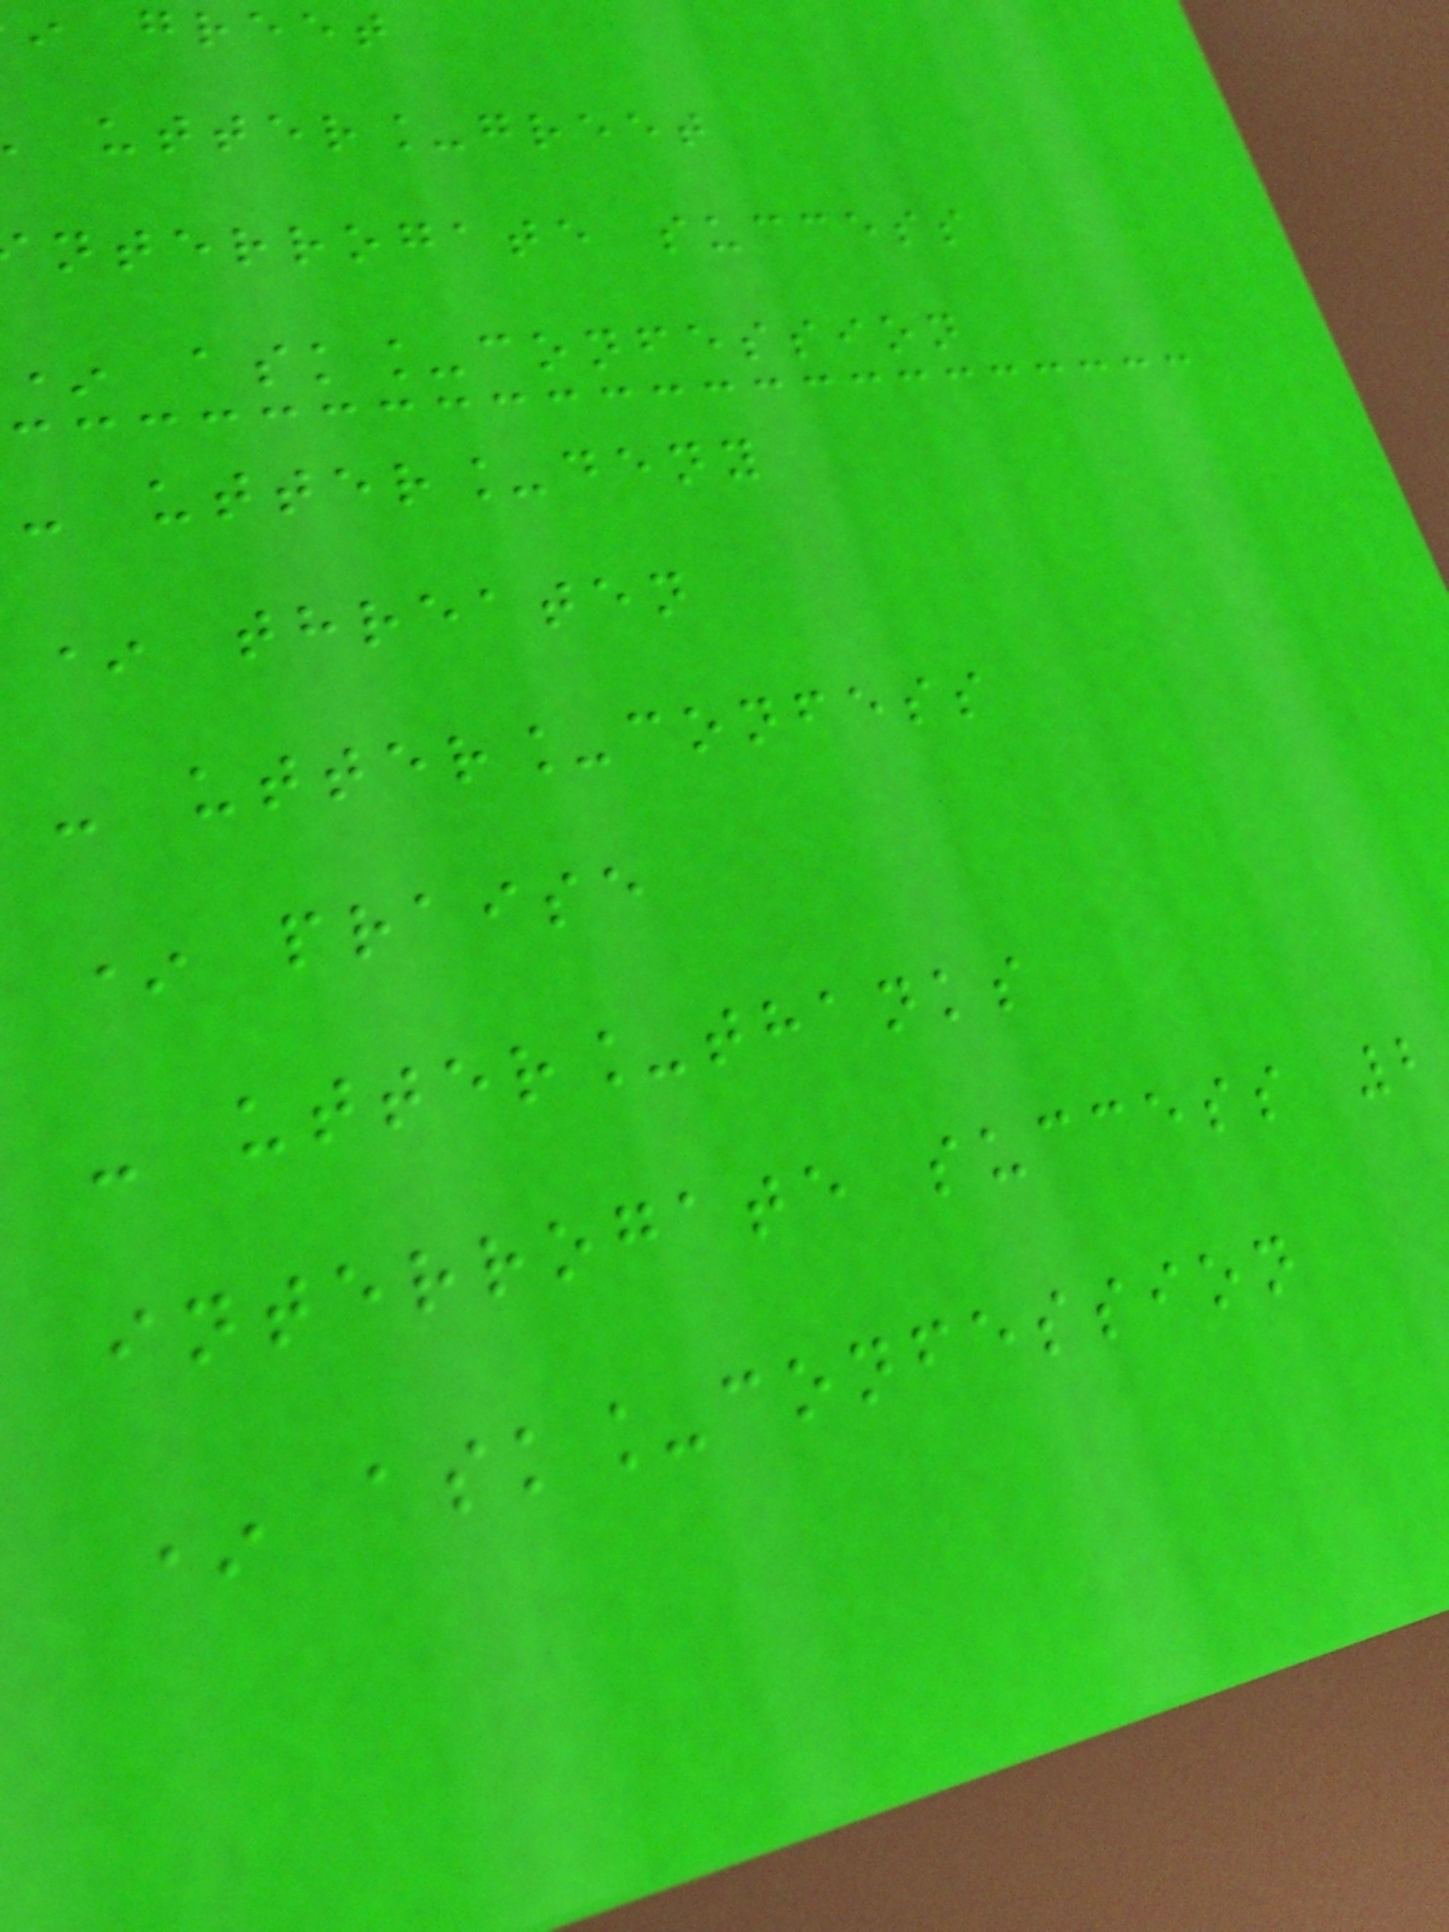greet
utter_greet
nterrogate success
* ask_confession
- utter_deny
* threaten
- utter_confess
* praise
- utter_thanks
interrogate success 2
* ask_confession
